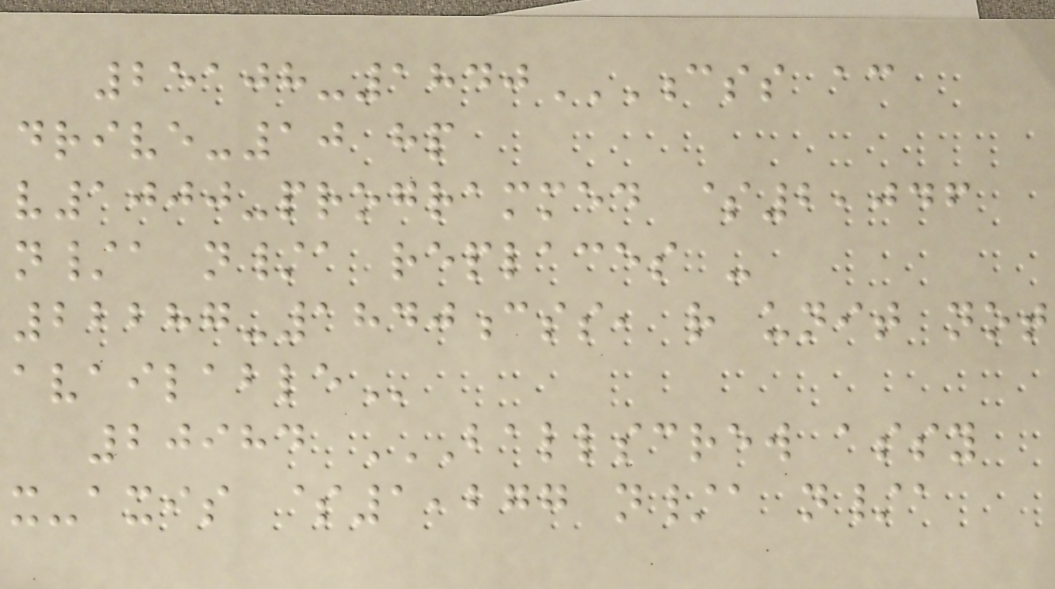25108-1840CSS AC
DRIVE-10 HP
V1000-PROGRAMMED $2,046
N/A N/A REPLACES -
22287-1840CSS, R UNIT NOT
AVAILABLE
20984 BALLSCREW ASSY
X-AXIS $1,277 N/A N/A
